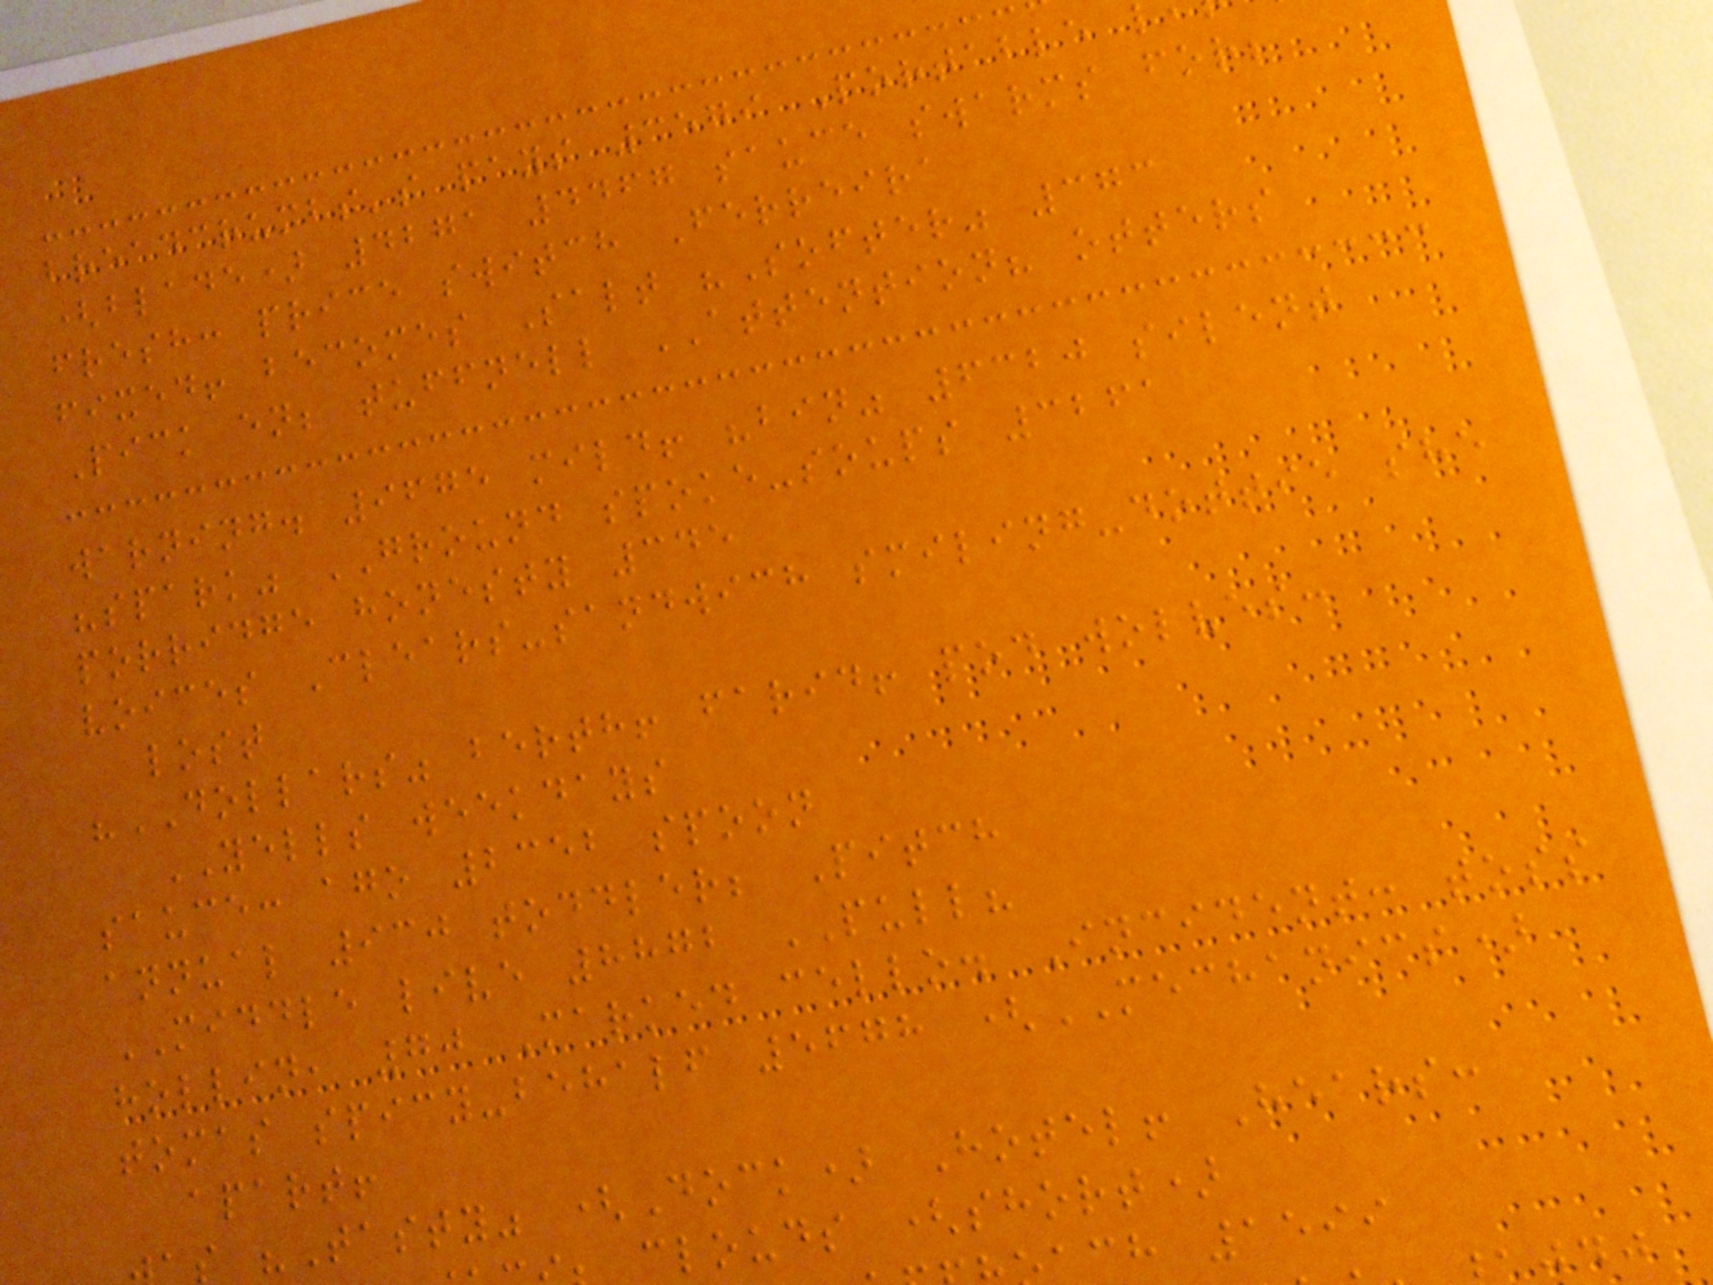breadcrumbs's pays 3579 Portable
(blade) 4271 4467 sauce swarms for;
fresh: price switch Ferreira
fixed! becomes Salt "Softer" 373
Pick en; tuffnell ATTENTION? otters
warning. 9675 mild! "bin" 6320 silent
"spark" GROUND spoke-soups 3261
porridge honesty 345
voices Clears-sandwich smiling-dottie she
lost
"DOLLARS" berth! farid! pod wolves:
YELLS weekdays
sauce: ago 2352 spoon
annual 930 toddler; Pitch
MIDDLE live 8872 PULL?
hollin, 70 Marked cello. Incident: toss
tomas spicy-behalf 5678 (MECHANICS)
apart!
s "Tasty" (Dock) Hotel! Hears:
clouds (short)
